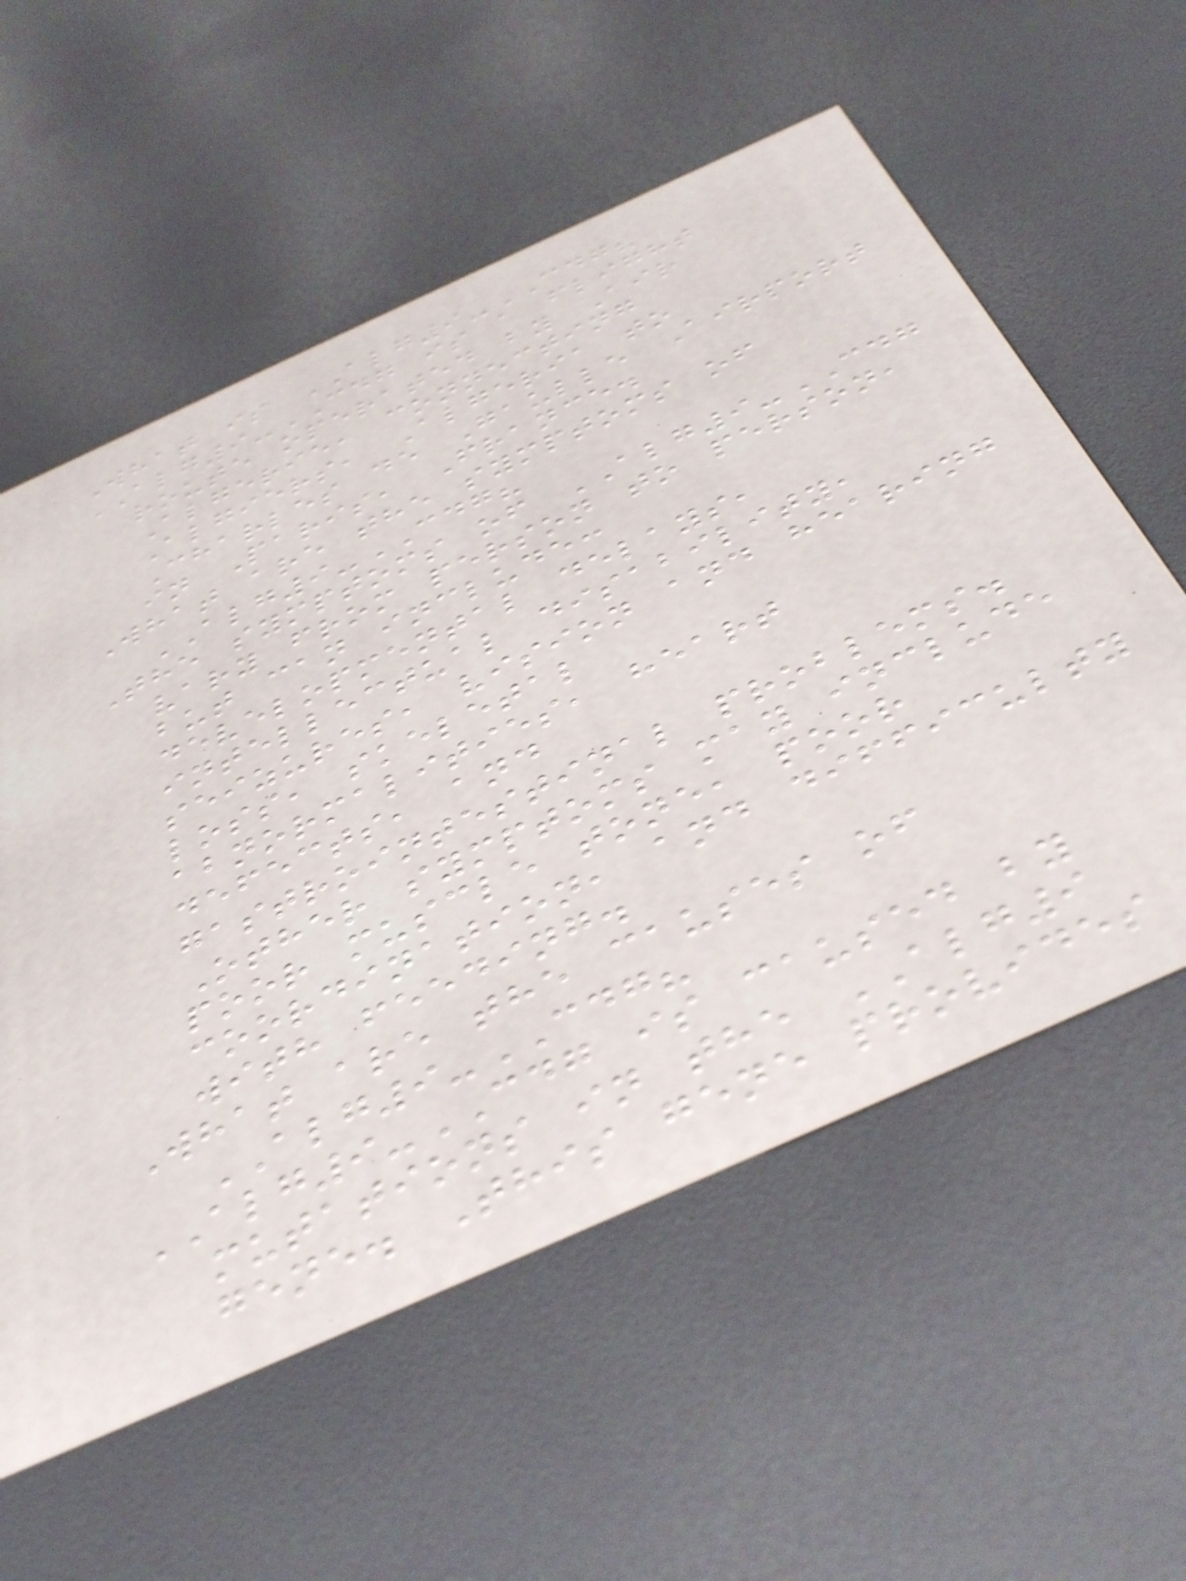What is ALG9-CDG?
ALG9-CDG is a flight
route operated by Air
Algerie, connecting
Algiers, Algeria to
Charles de Gaulle Airport
in Paris, France.
What are the symptoms of
ALG9-CDG?
The symptoms of ALG9-CDG
vary from person to person,
but can include:
developmental delays,
intellectual disability,
seizures, vision and hearing
loss, skeletal
abnormalities, heart
defects, and
gastrointestinal problems.
Other symptoms may include
poor muscle tone, poor
coordination, and difficulty
with feeding.
What are the causes of
ALG9-CDG?
ALG9-CDG is caused by
mutations in the ALG9
gene. This gene provides
